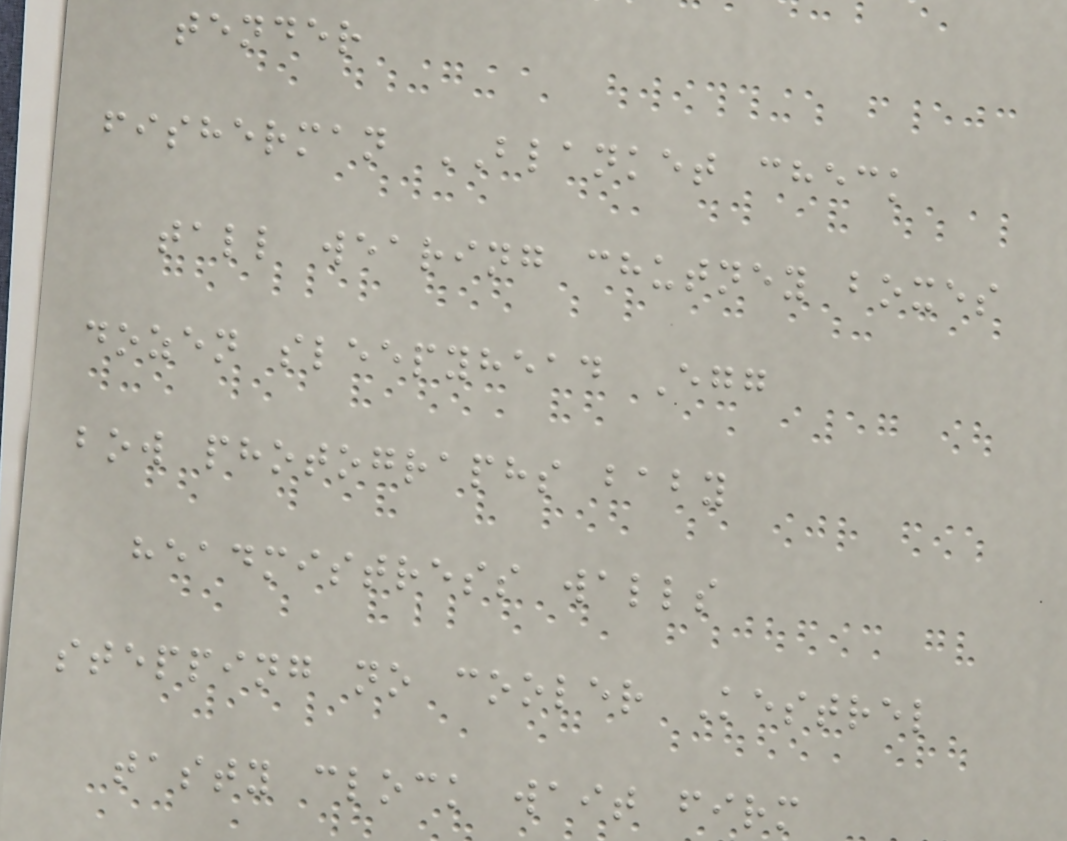tender
fisherman BLANKET check
tall wearing chutney boxes
dozen sleepyhead Egg
bow photographs baby
headmistress walls
stepping no cooler Kestrel
tasty clock wait firm
